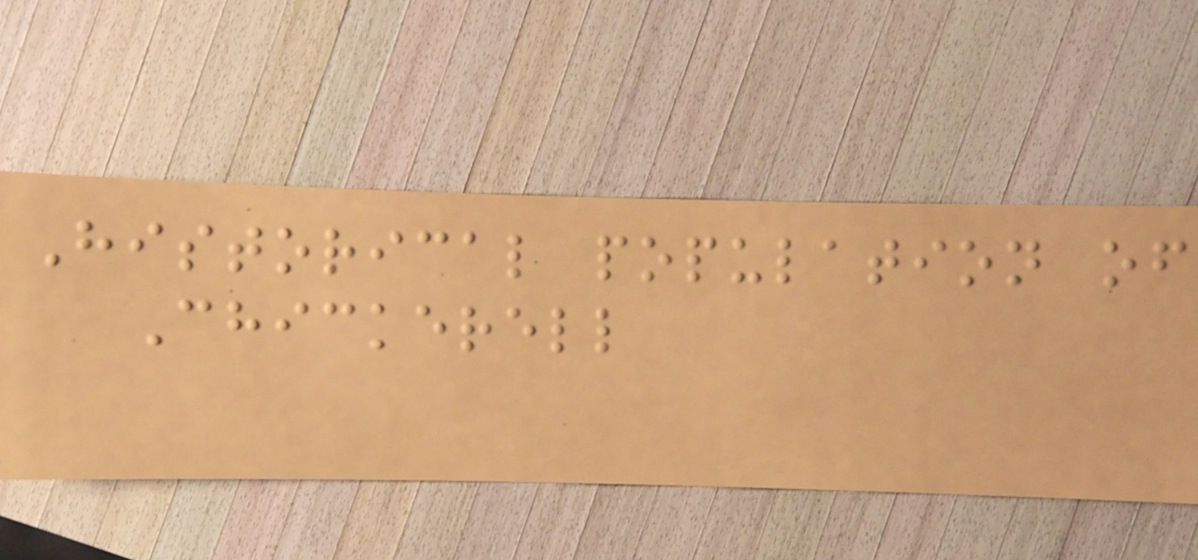Historical population of
Chickerell
